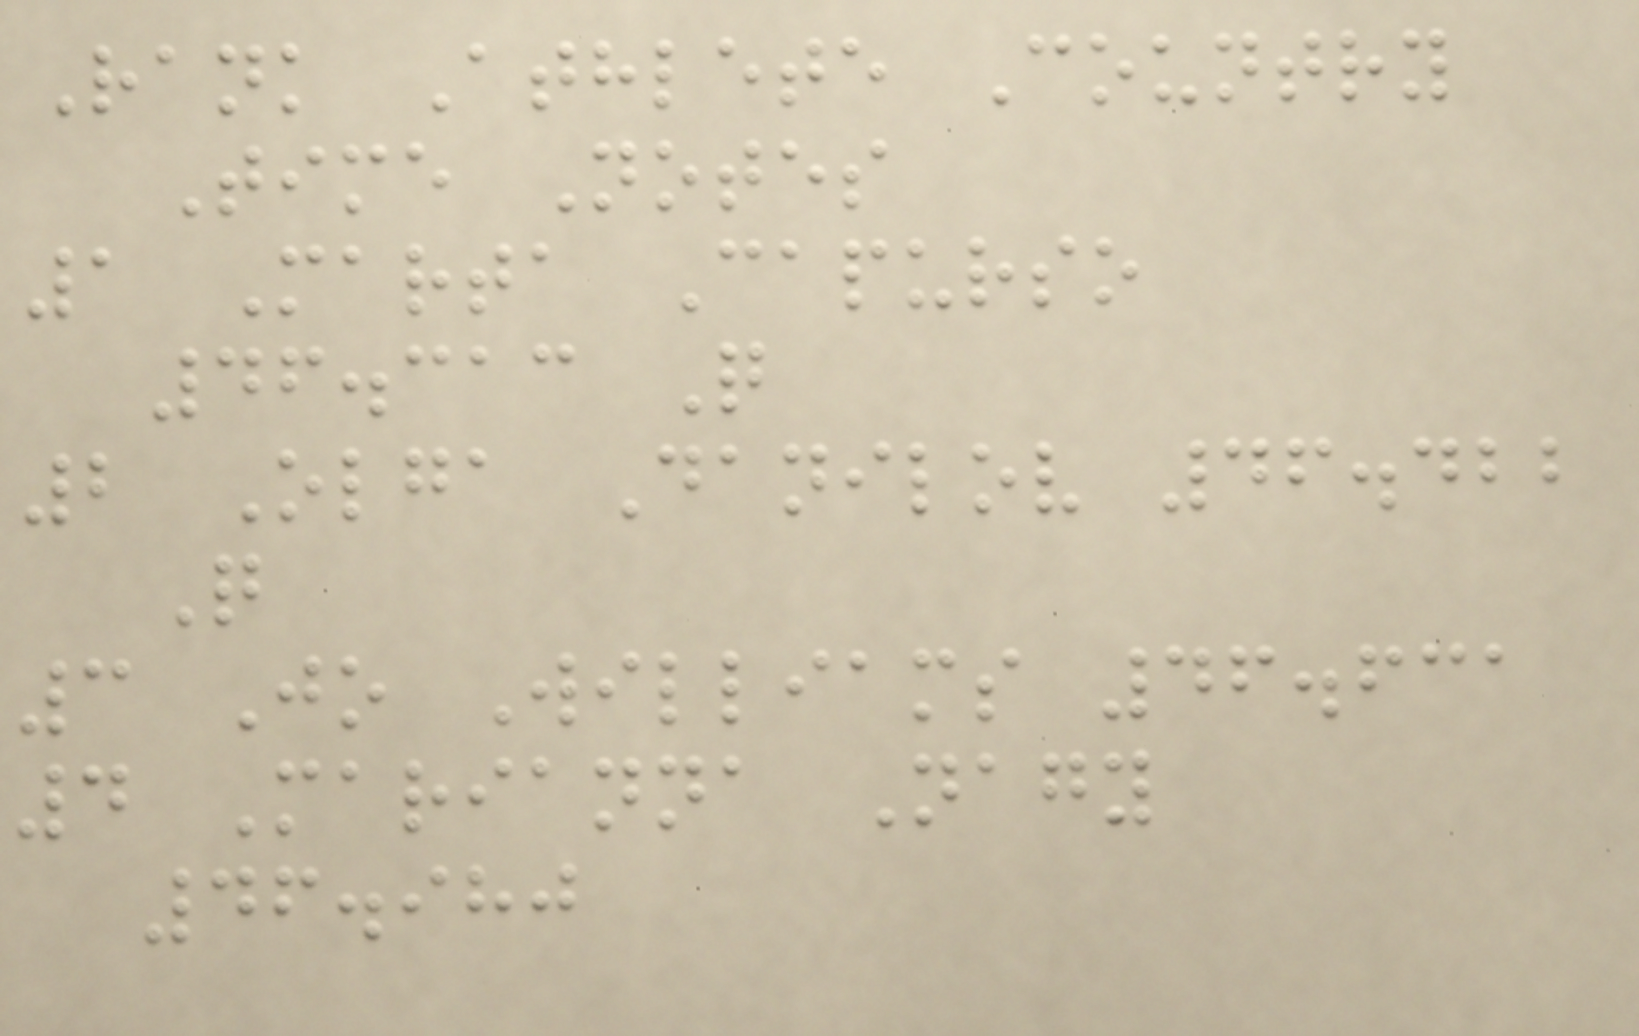Rank Athlete Country
Time Notes
1 Marta Capurso
46.313 Q
2 Olga Danilov 46.422
Q
3 Jo Williams 46.631
4 Marianna Nagy
46.980
